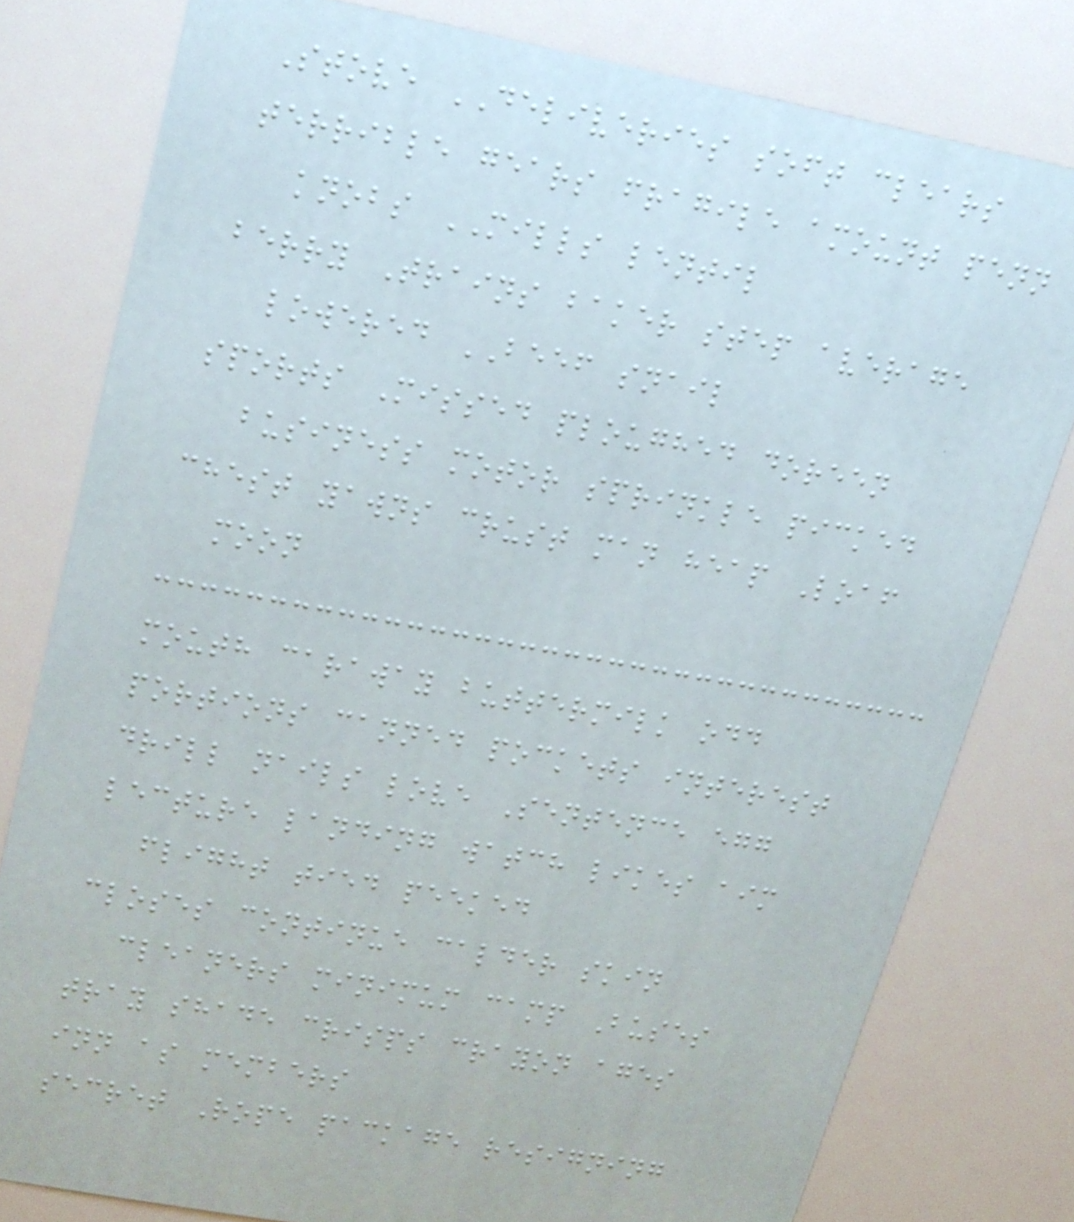Stove DELIVERIES soft clears
terrible gears fragile amount penn
knobs MILLS lentil
berry Trains baker step average
lowered BEEF snail
sports Missed ploughed doreen
business motor sprinkle picked
chest yawns crust man heap Loaf
moon
mouth caraway buttermilk odd
portions canned pockets interest
drill nails love Sentence egg
lecture landing watch likes aim
flight tied peeked
closes continue calder skin
cleaners minimum camp Buses
tray shade crisps crayon ages
inn as members
secret Rope package resigning
